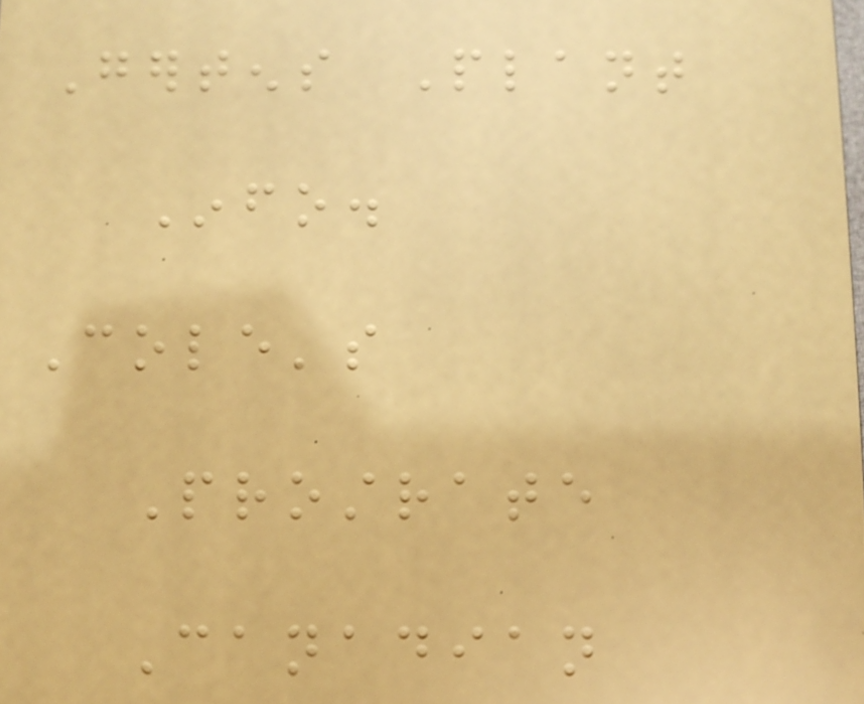Gertens Plant
Info.
Cole's
Prostrate
Canadian
